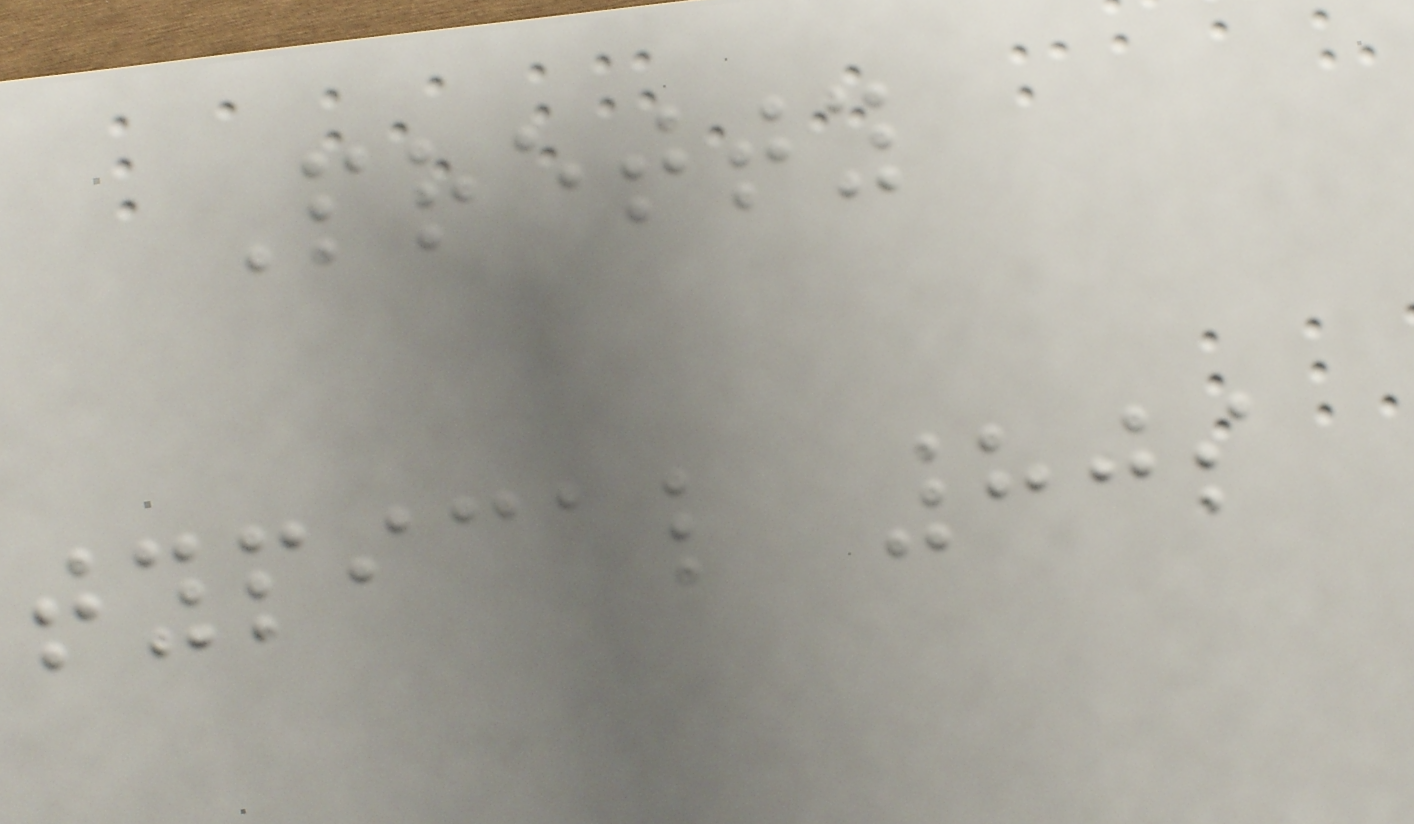Pretty
typical 80s
